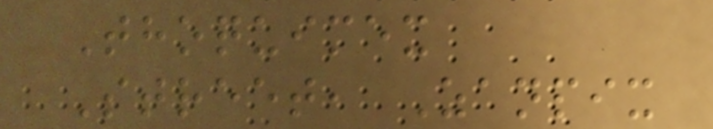Thoquimex
Street, Zanpix
